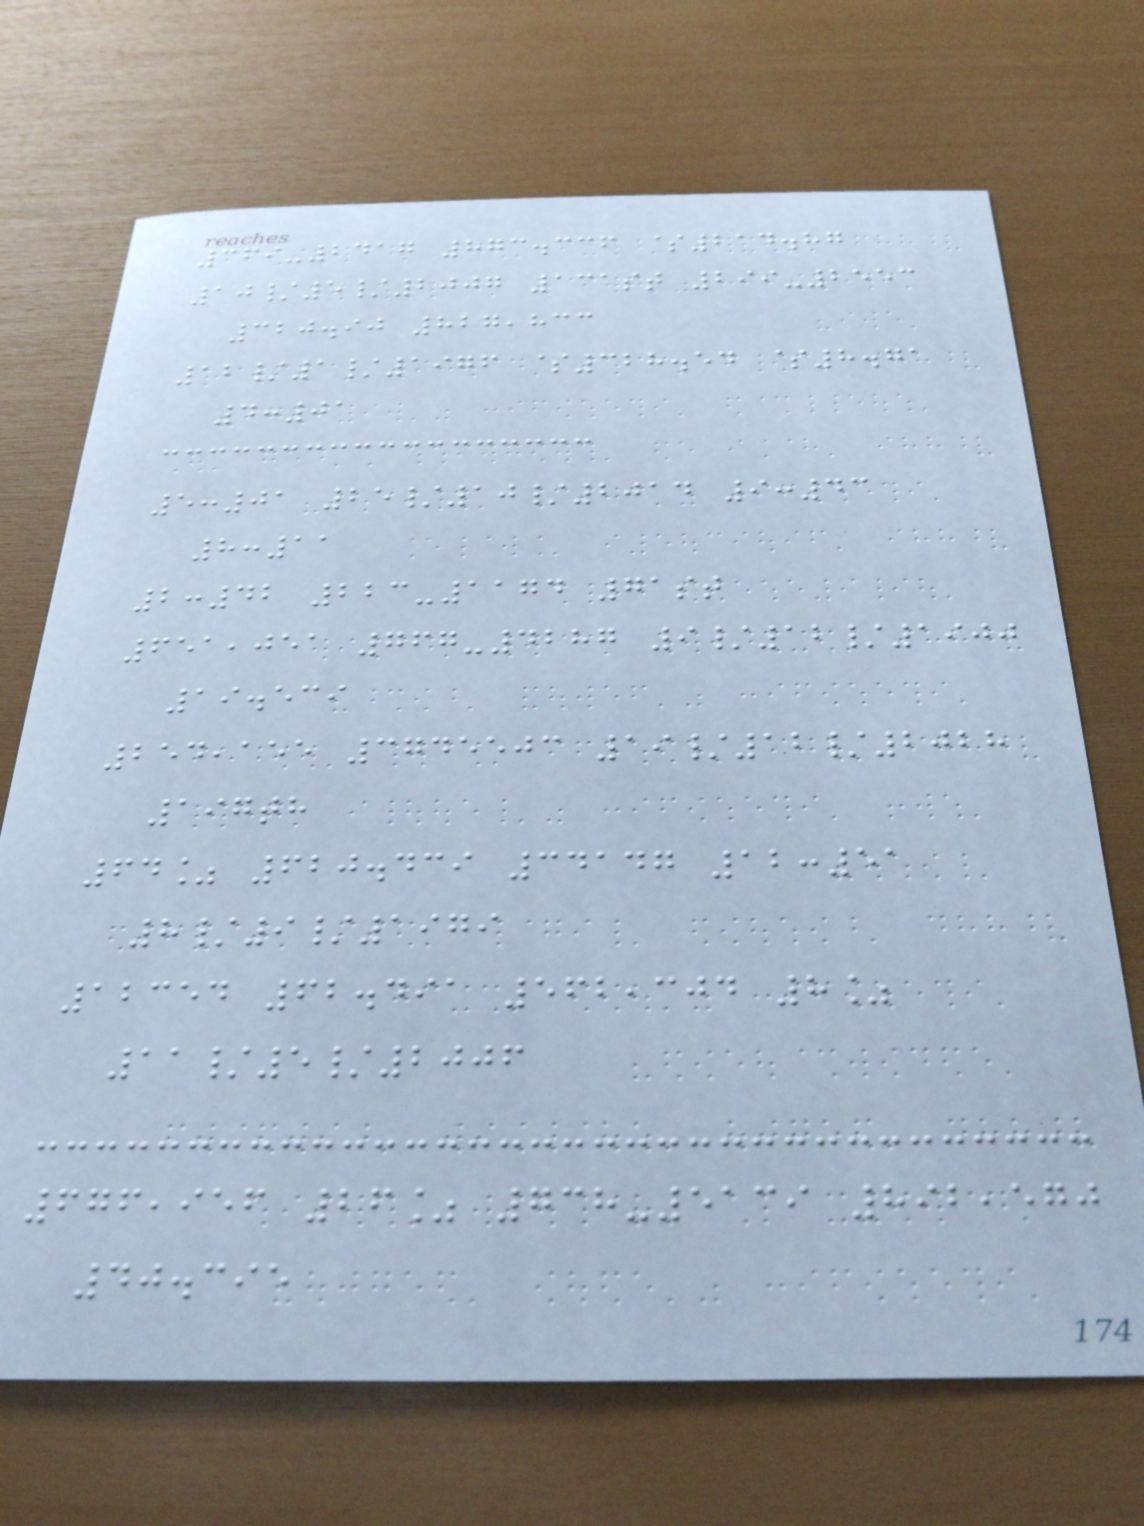369-2417 873.336 $214.87
10/5/2007 131st 299-2553
320.90 827,833
12/1/1976 $328.54 $8.71
4:01
5:01 25/10/2014 9:43
8:11
2:42 223-1174 71st
651,051 767-4287 9/12/1900
19.539
254,155 3745503 19/12/2028
197th
64% 620.439 34147 12:51
8/9/1979
12354 62.491 562,304 8%
11/5/2006
676,956 26% 738-5139 892,570
40.395
